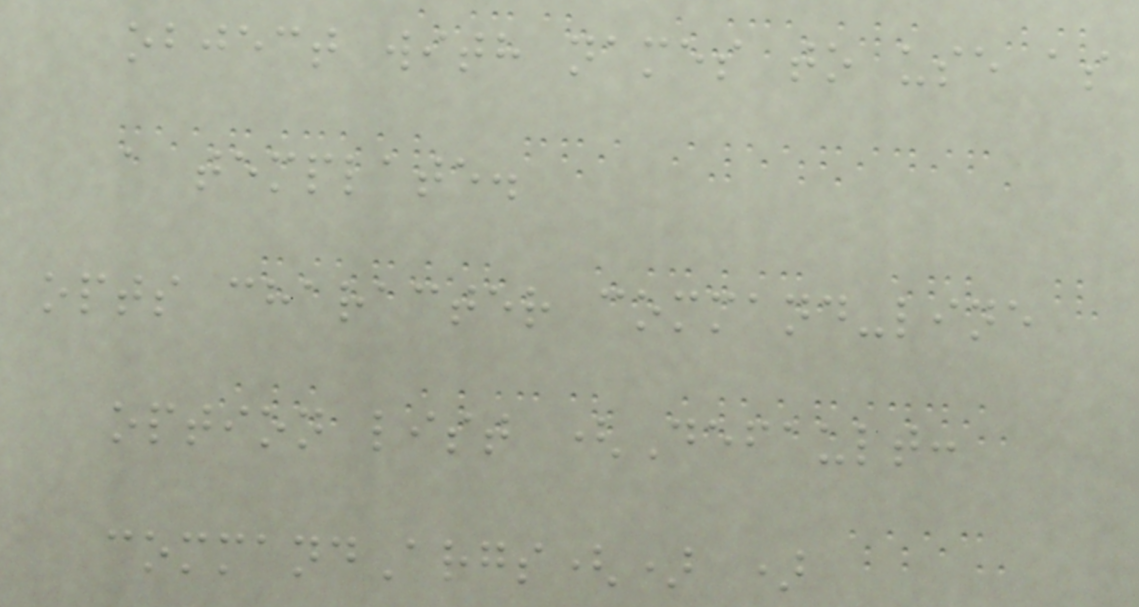object with names to use as
a template.
opts character command-line
option list (Default:
commandArgs() )
